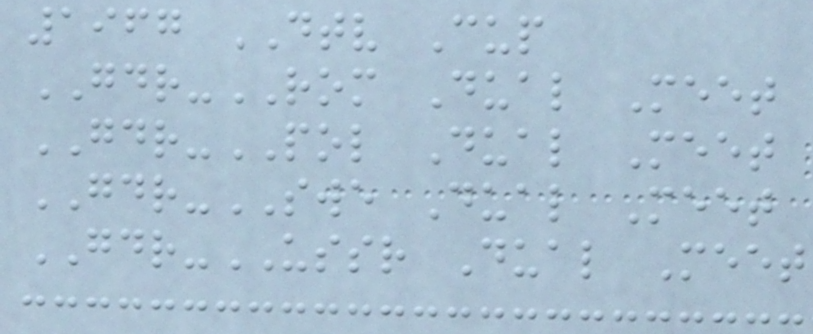1967 DTV Cup
GDR-ROM Dual Meet
GDR-POL Dual Meet
GDR-SWE Dual Meet
GDR-USSR Dual Meet
